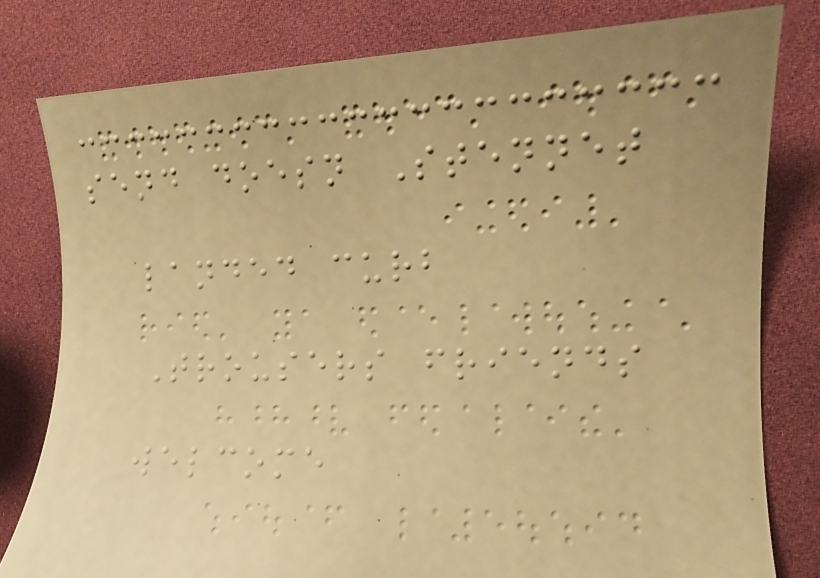send doesn Stennet
landed curb
Trousers friends
welcome
